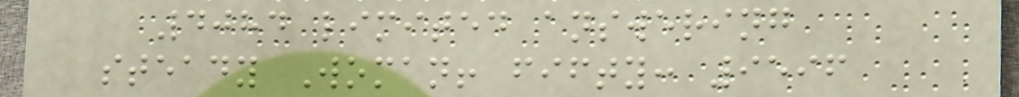4084 limited answering
steady Woman! fifty: 9596
